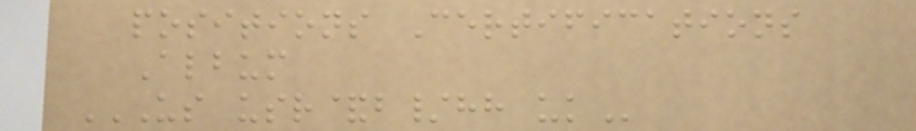positions Certifications
Album
US USR&B/HH UK
